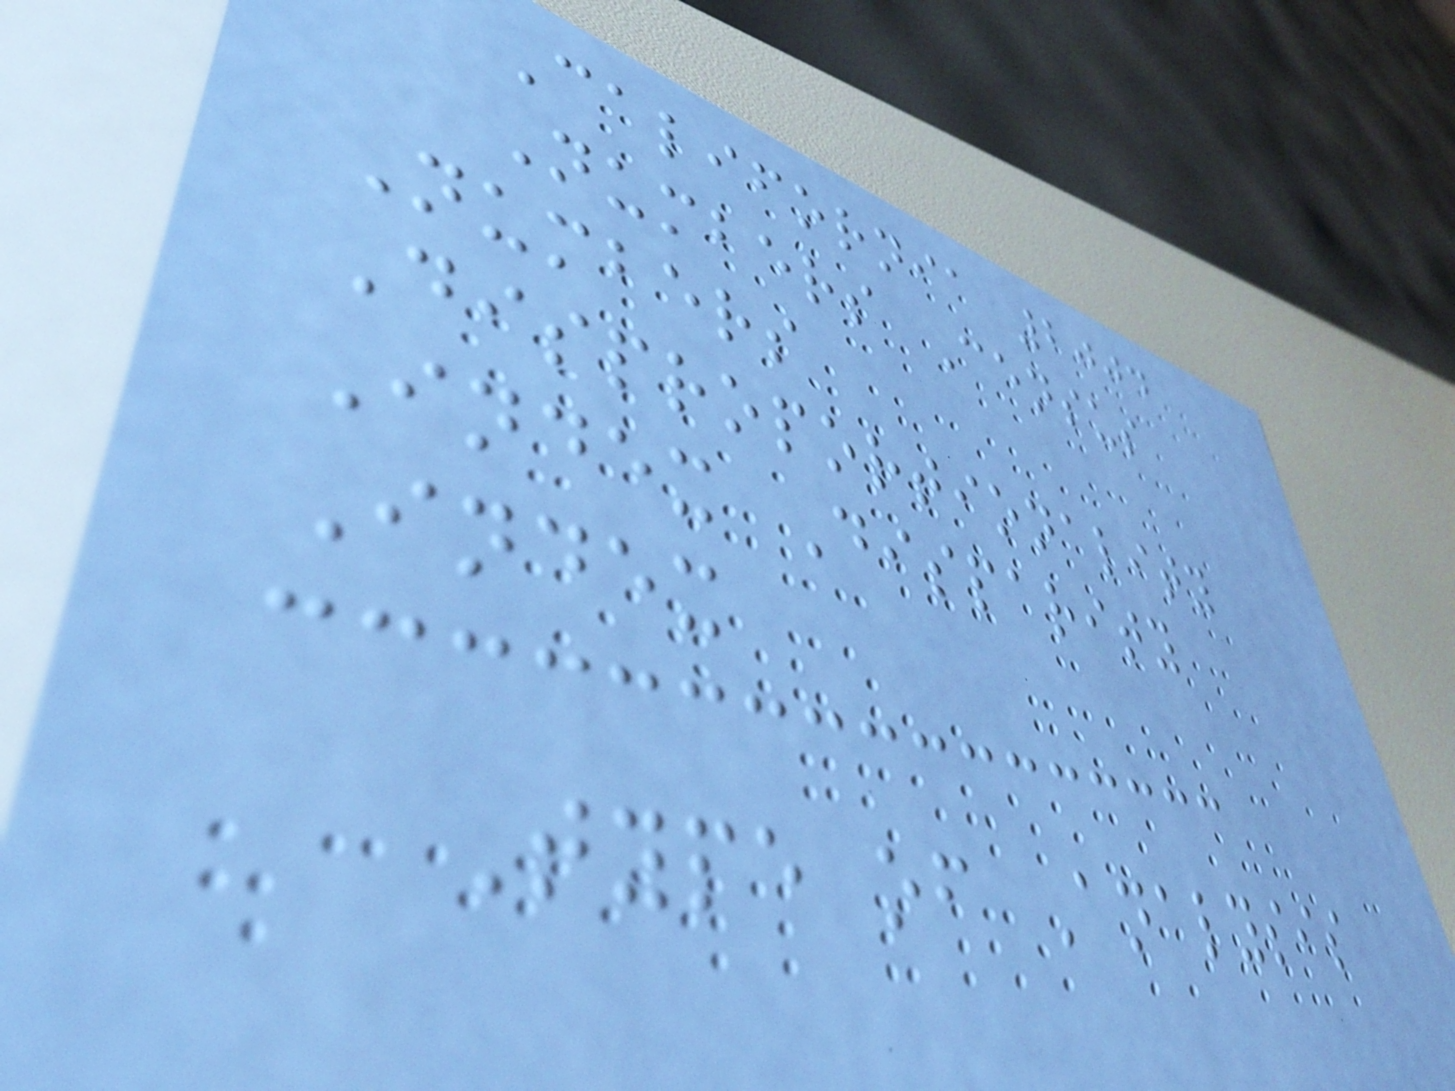California 2004
Numbers Census
Numbers
Disproportionality
Index Disparity
Index
Type of Analysis
